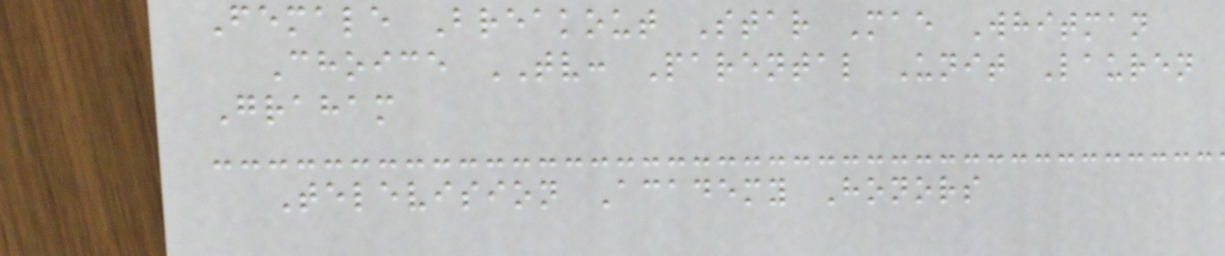Female Breakout Star Mae Whitman
Choice TV: Parental Unit Lauren
Graham
Television Academy Honors
